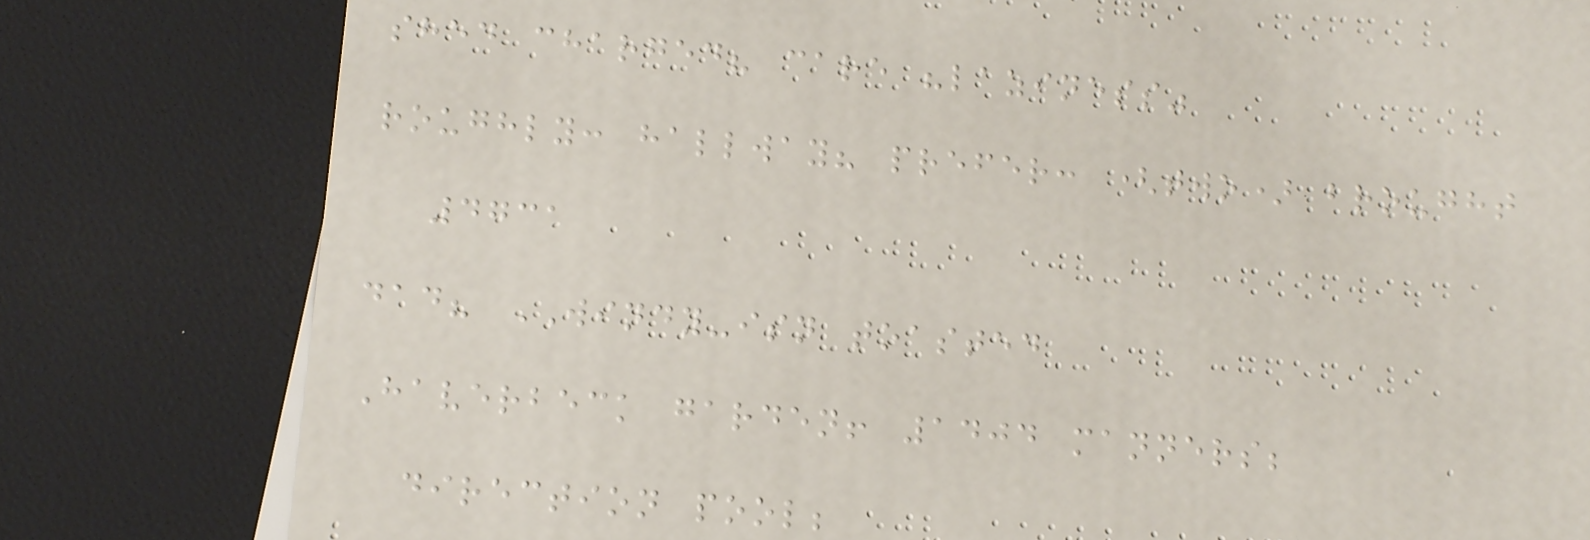shed charged? care "laziness"
roughly: hallway? prefer: (two) brought
4731
dad? WINDY-isn toasted
Haverbeck garden! 1404 manners;
direction pool;
